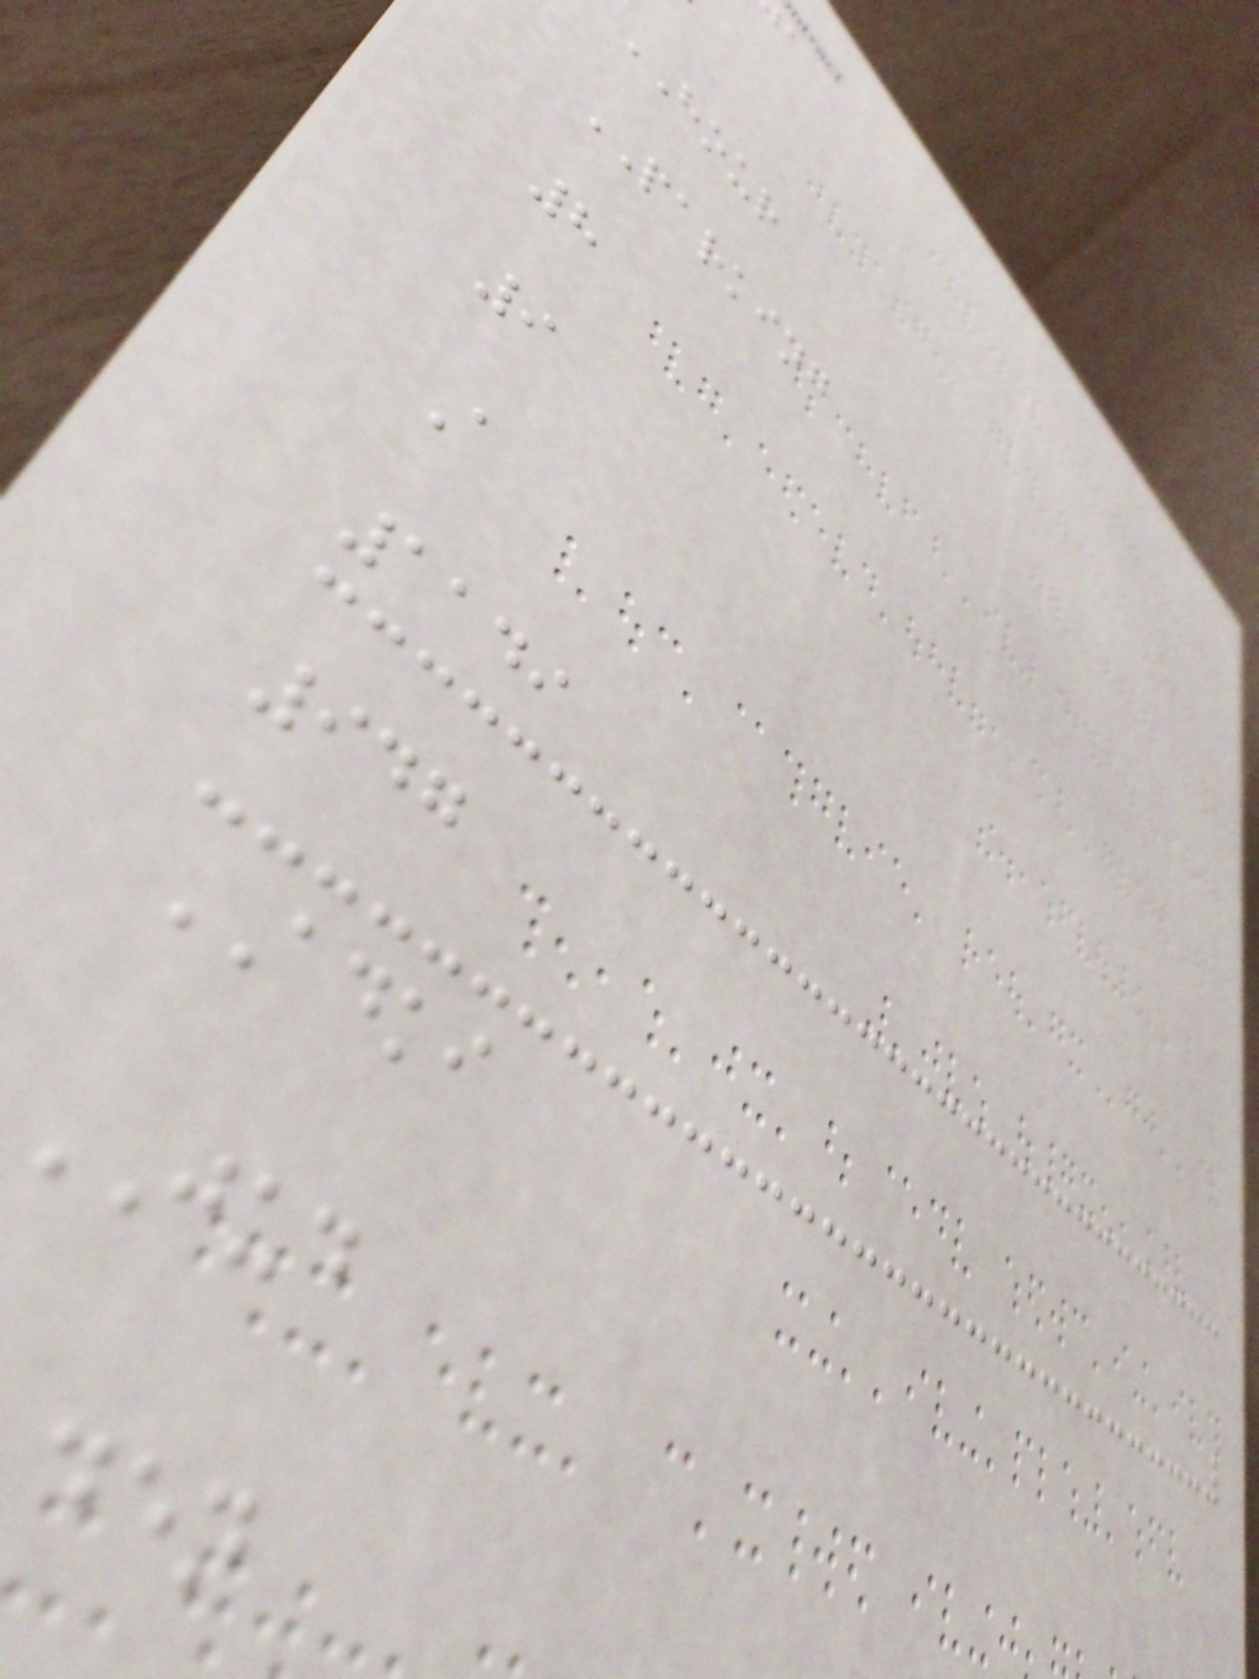HOUR
PARKING
8
9
A
1149
947
ADKI
JUD
